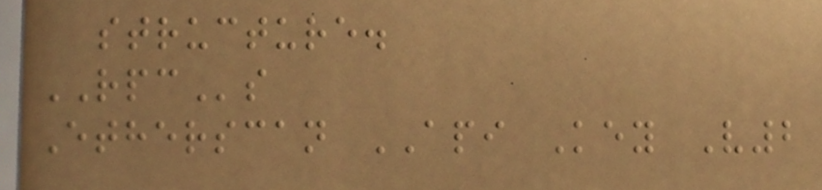structure.
RPCs
Etherscan API Key V2
